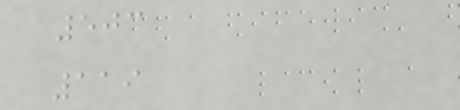503
119
